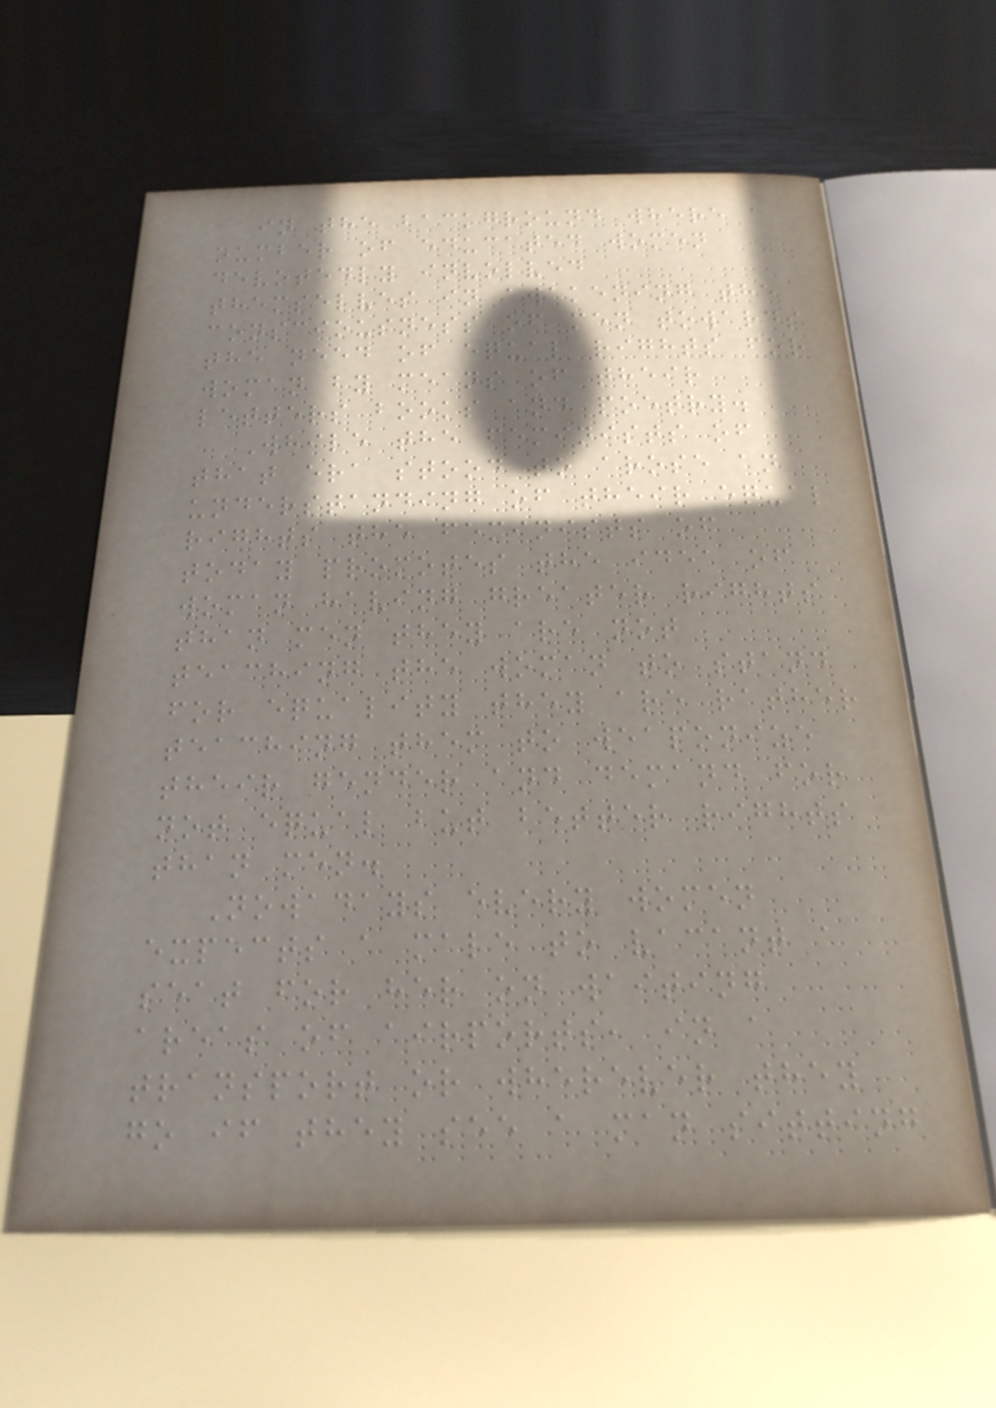in the background where a
number of educated women
devotedly involved
themselves in awakening the
consciousness of men towards
the need of equal rights for
woman by means of their
letters books and poetry.
While the feminists of
that era stood to arose an
understanding of their equal
rights the feminists of
today promotes the idea of
woman having greater rights
than men they are not
teaching the woman to stand
for equality they are rather
teaching them to weaponize
their gender and demand for
not equal but better rights
than men.
Nowadays every women
expects a male to vacant a
seat for her on waiting
areas of airports, in a
transport or wherever they
go if they see a man sitting
